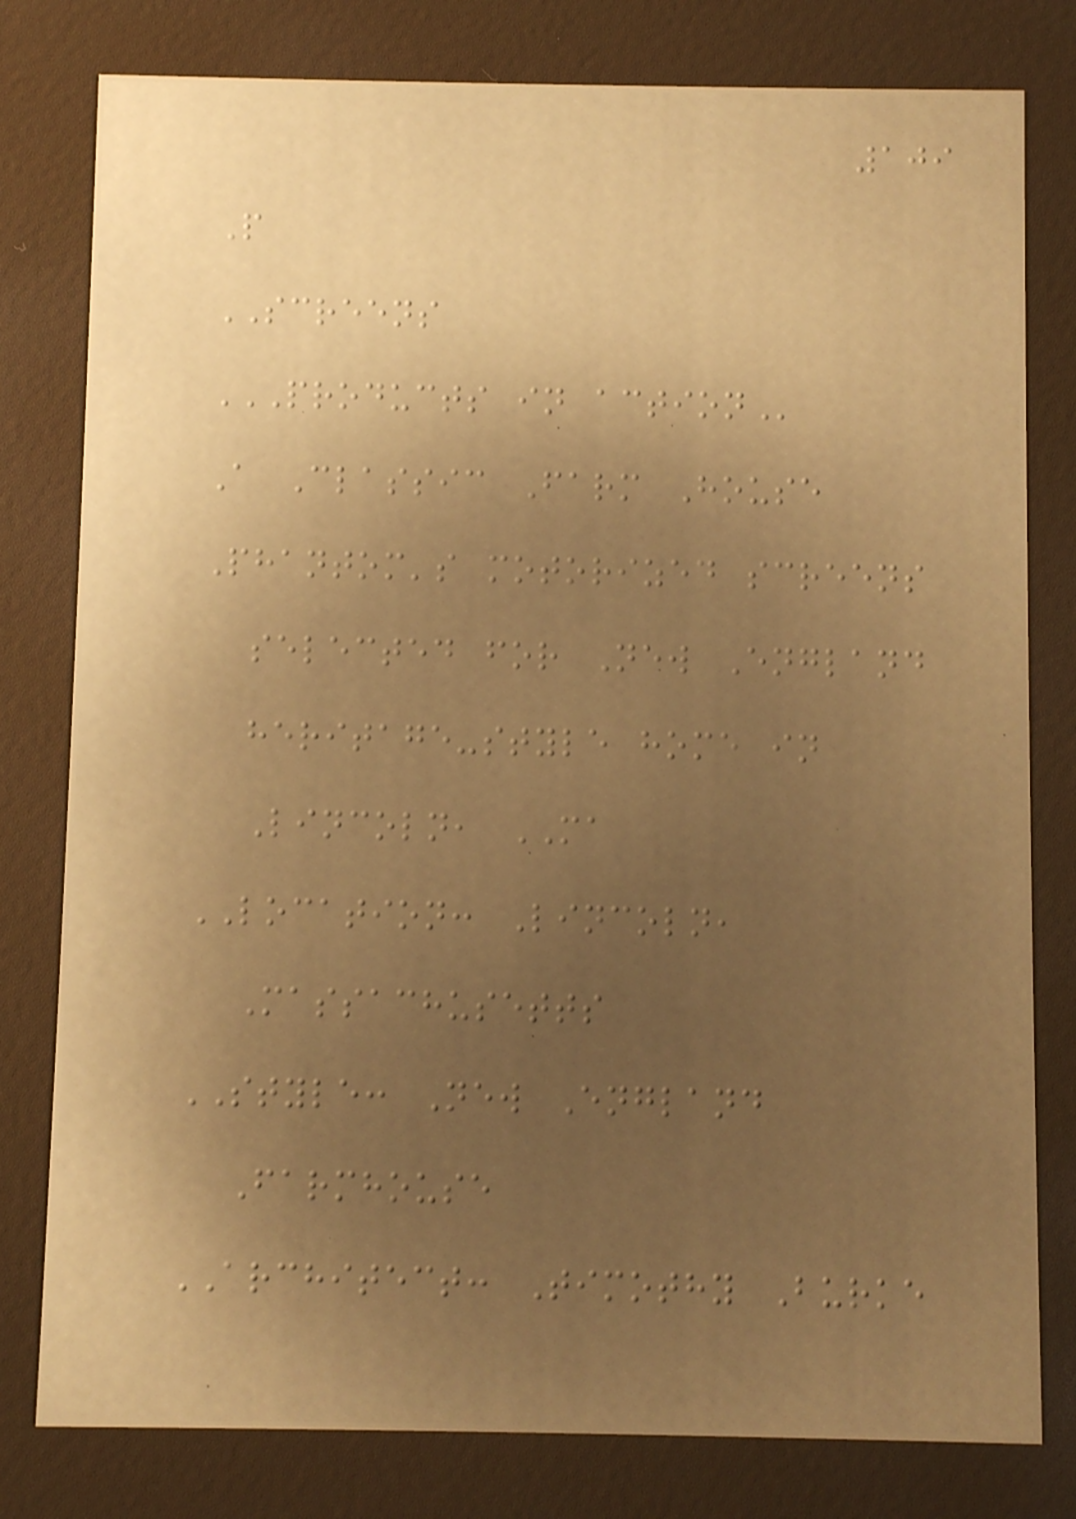109
P
SCREENS
PRODUCTS IN ACTION
A Classic Farm House
Phantom's motorized screens
selected for New England
heritage-style home in
Lincoln, MA
LOCATION: Lincoln,
Massachusetts
STYLE: New England
Farmhouse
ARCHITECT: Timothy Burke
